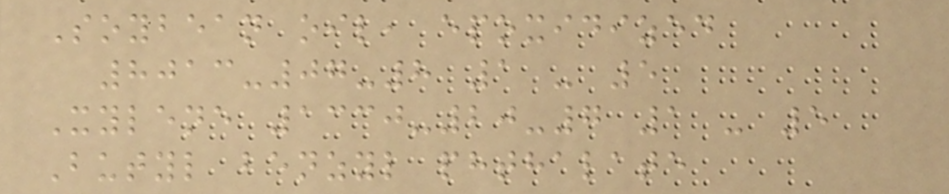Soybean oil, epoxidized
8013-07-8 1 - 5
Xylene 1330-20-7 1 - 5
Butyl benzyl phthalate
